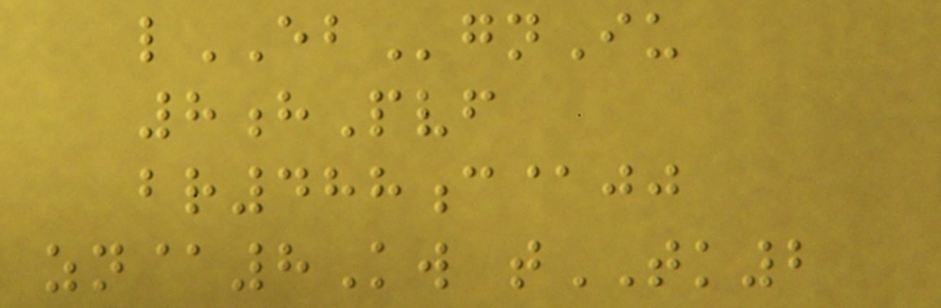lEBgnIu
8hPvf
br488c@jj
zn@8Kw tTK2
